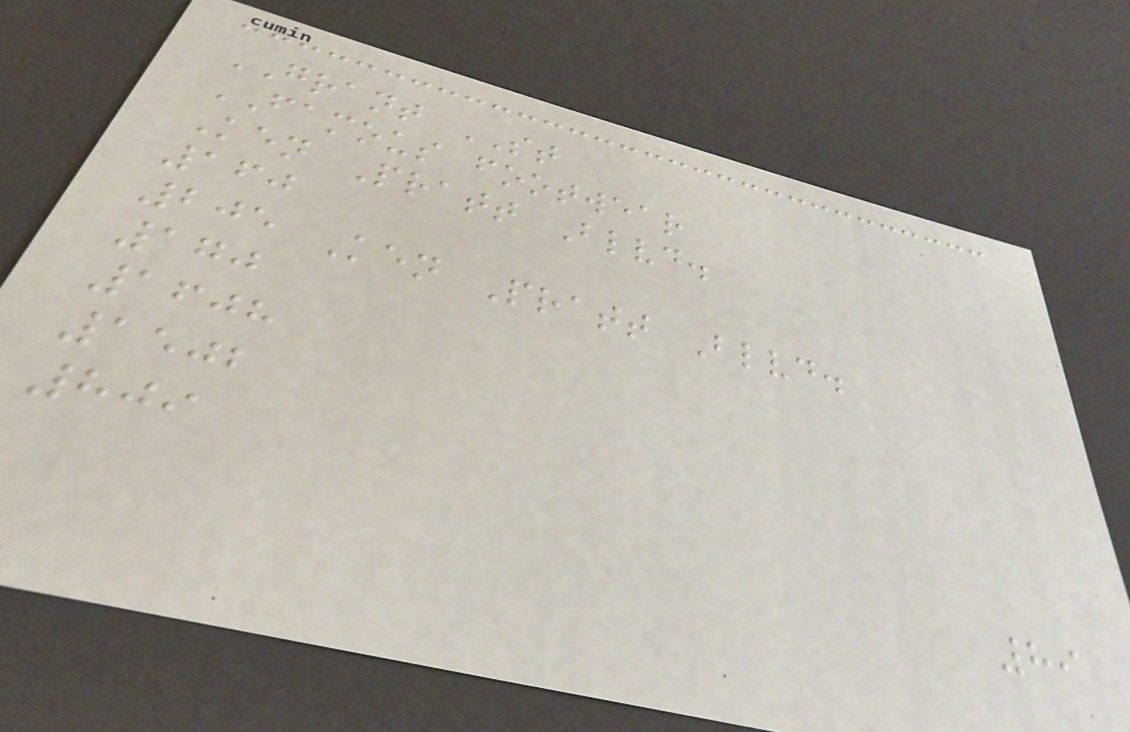GRANT ST
FAMOUS footwear
Ken Pratt Blvd.
160
205 Ken Pratt Blvd.
170
1608
1502
809
89
